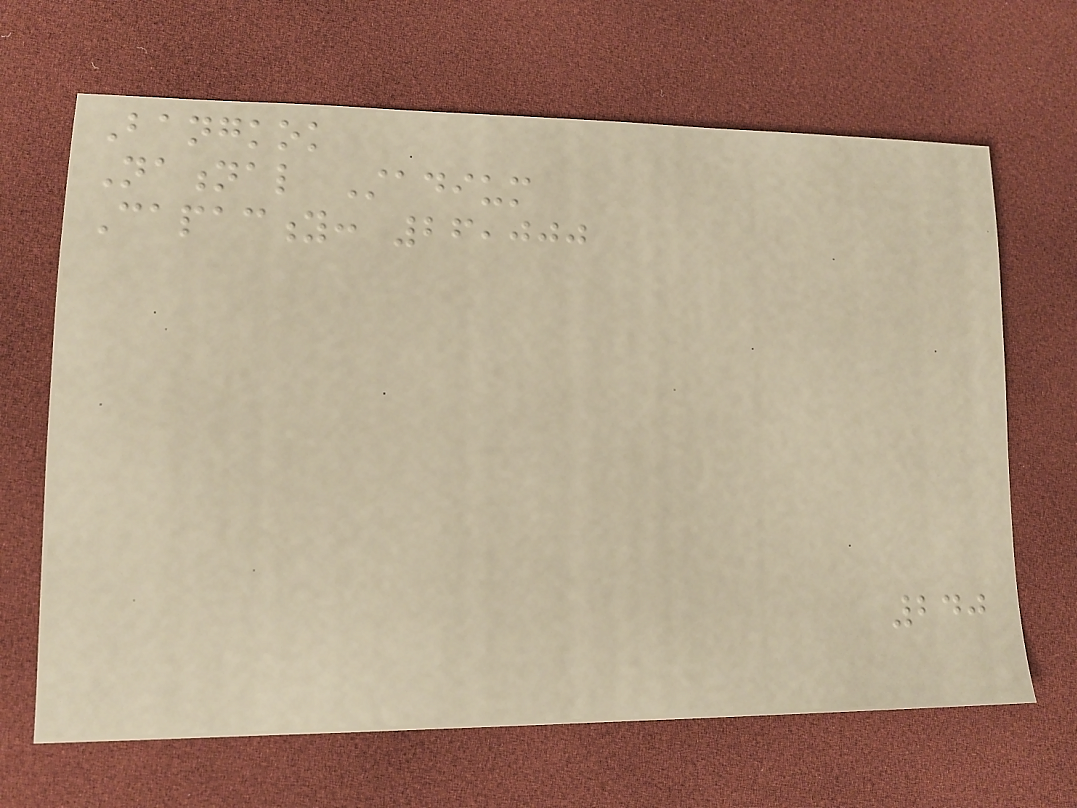Bangkok
National Stadium
Capacity: 26,000
240
